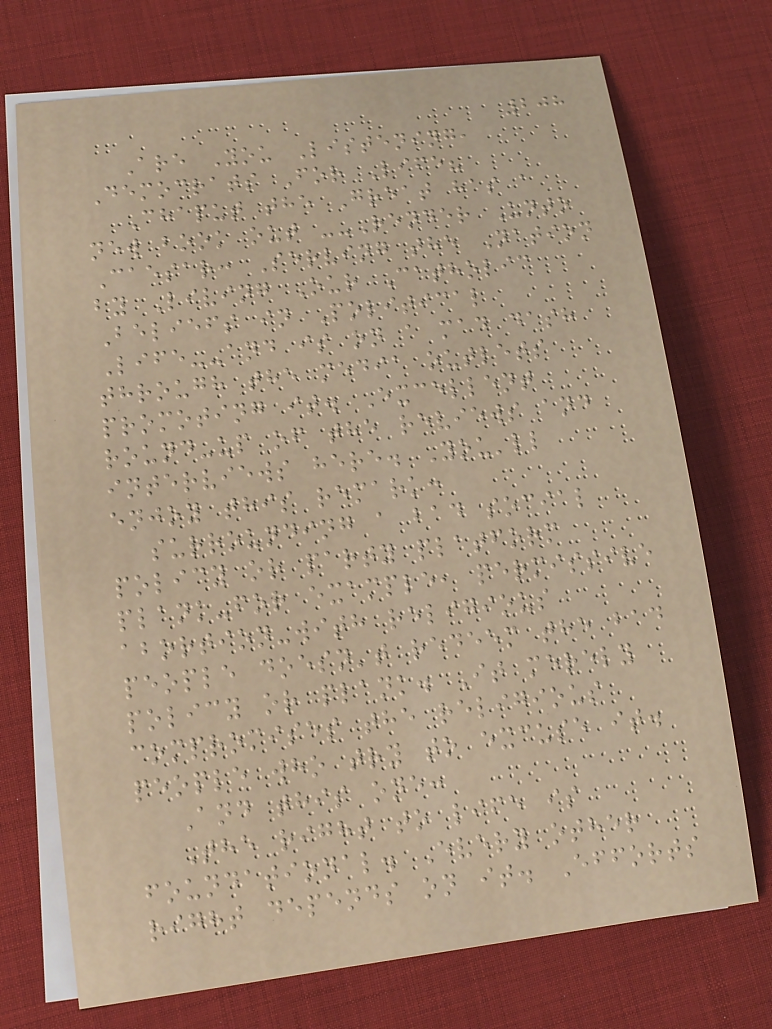208
Are You Listening,
Democrats For Life?
Chaput the Great has a
new book out --Render Unto
Caesar: Serving the Nation
by Living Our Catholic
Beliefs in Political
Life--and is on a mad dash
through the media outlets
promoting it. Excellent
round-up of the reviews and
interviews here. You'll
enjoy this remark:
surrounding a bad social
policy or party platform
plank-for example, permissive
abortion-with religious
people doesn't redeem the bad
policy or plank. It merely
compromises the religious
people who try to excuse it.
And this one:
The right to life is
foundational. Every other
right depends on it. Efforts
